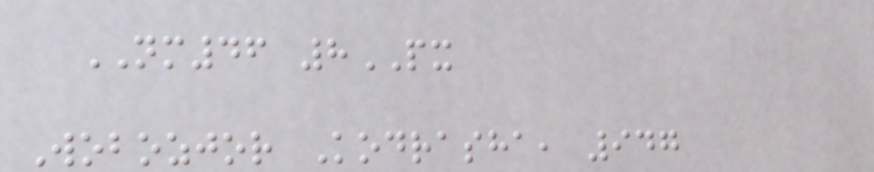NM46 8PX
Wobozjor Kodrasha, 947
